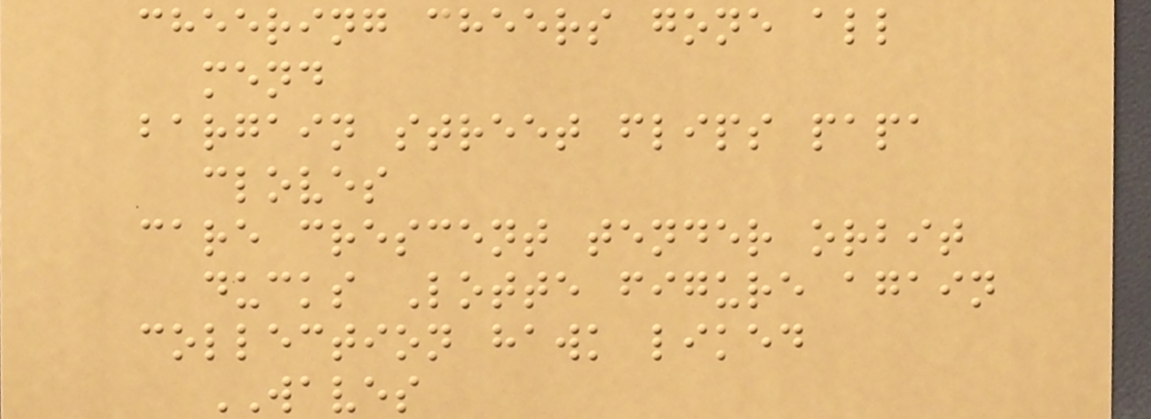cheering cheers gone all
mend
bargain street flips papa
cloves
care crescent tender orbit
ducks Lotte figure again
collection hawk liked
WAVES
